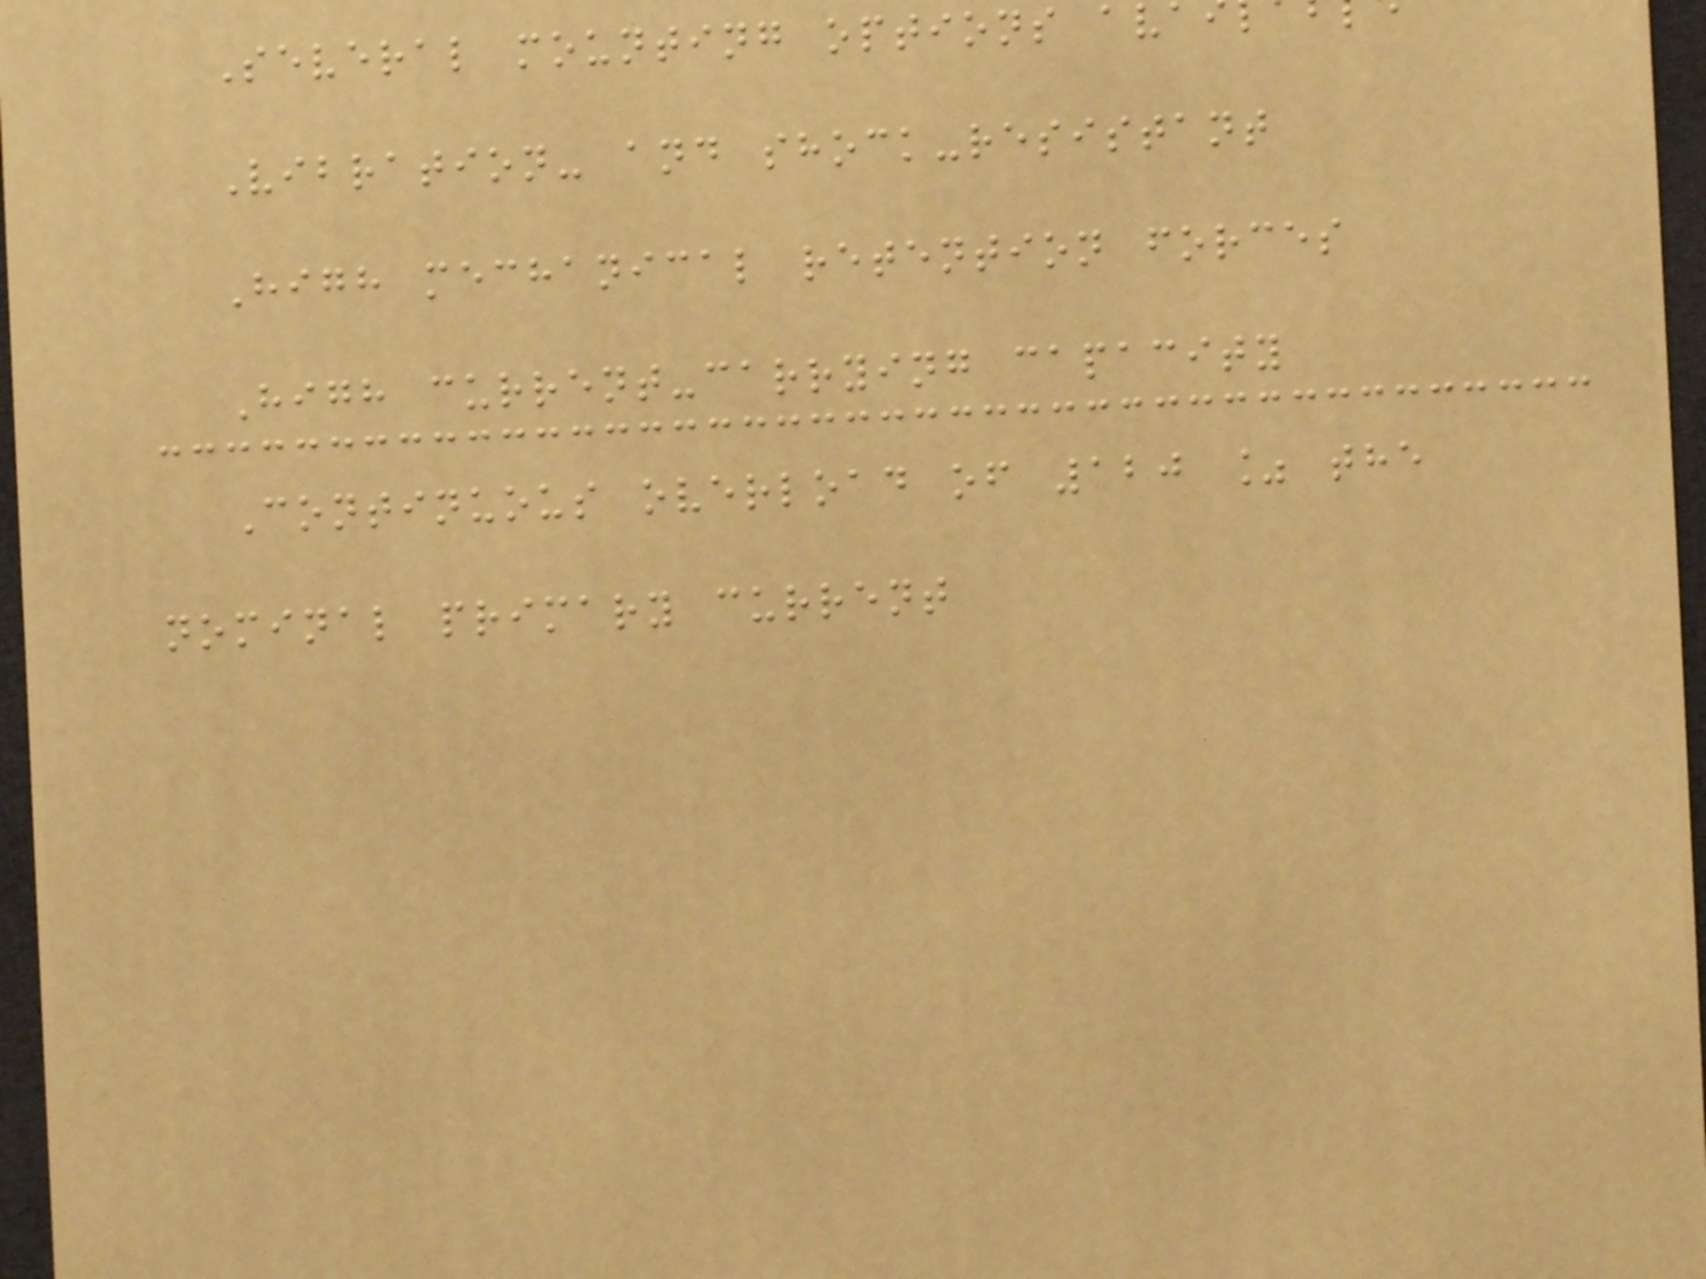Several mounting options av
Vibration- and shock-resistant
High mechanical retention forces
High current-carrying capacity
Continuous overload of 120 % the
nominal primary current
